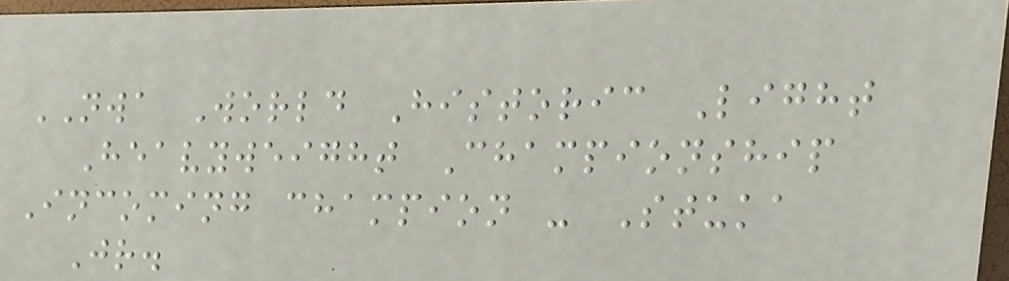NWA World Historic Light
Heavyweight Championship
Incoming champion - Stuka
Jr.
